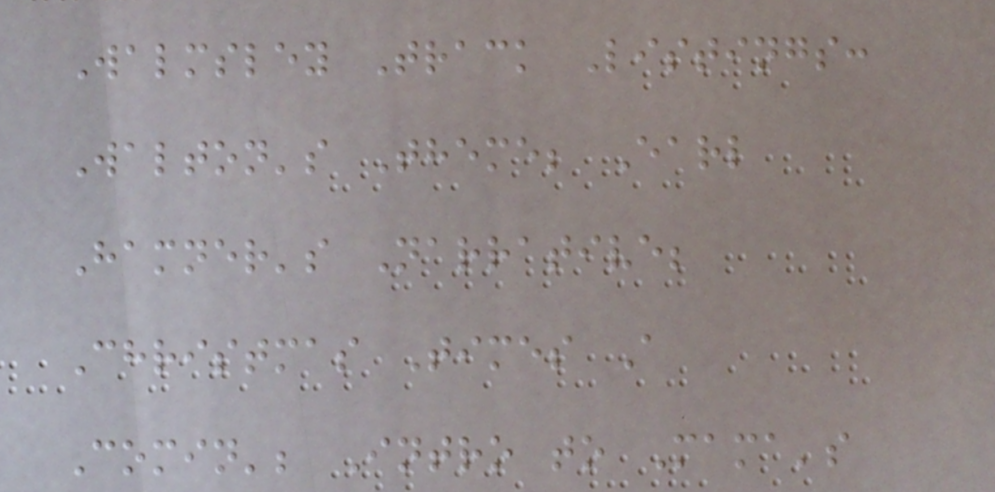Walmsley Track Listings:
Walton's Theme; Earl
Hamner's Narrative;
Christmas Times A
Comin'; Intro to Mama's
